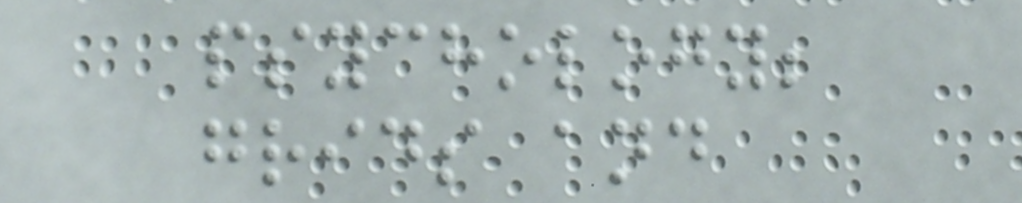psychology;
grids and
